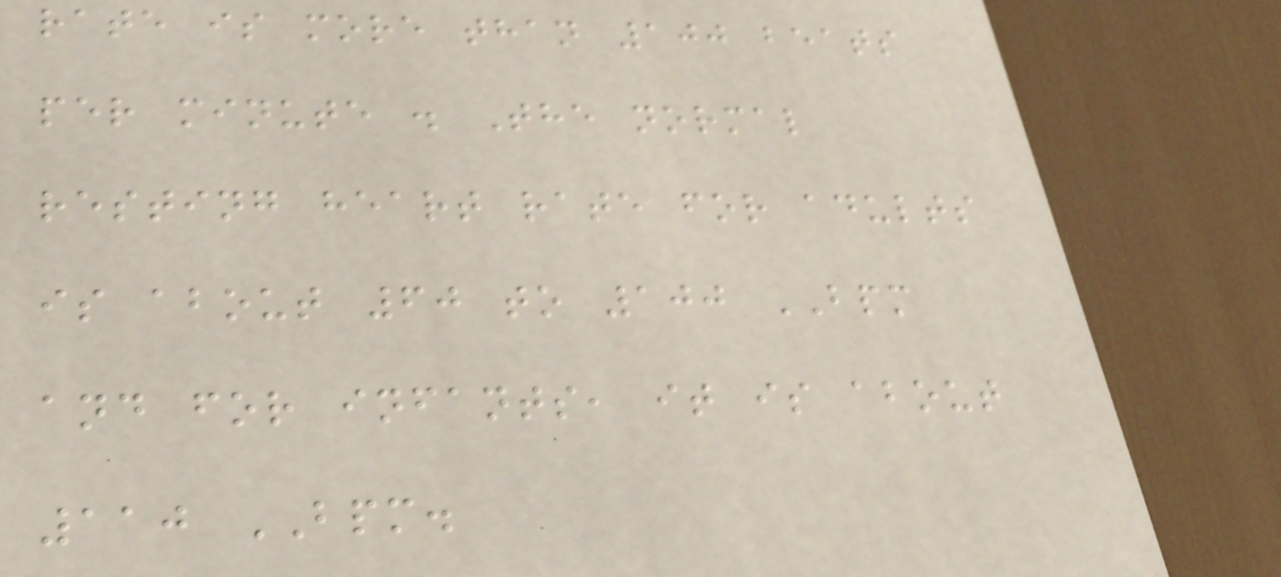rate is more than 100 beats
per minute . The normal
resting heart rate for adults
is about 60 to 100 BPM
and for infants, it is about
110 BPM.
